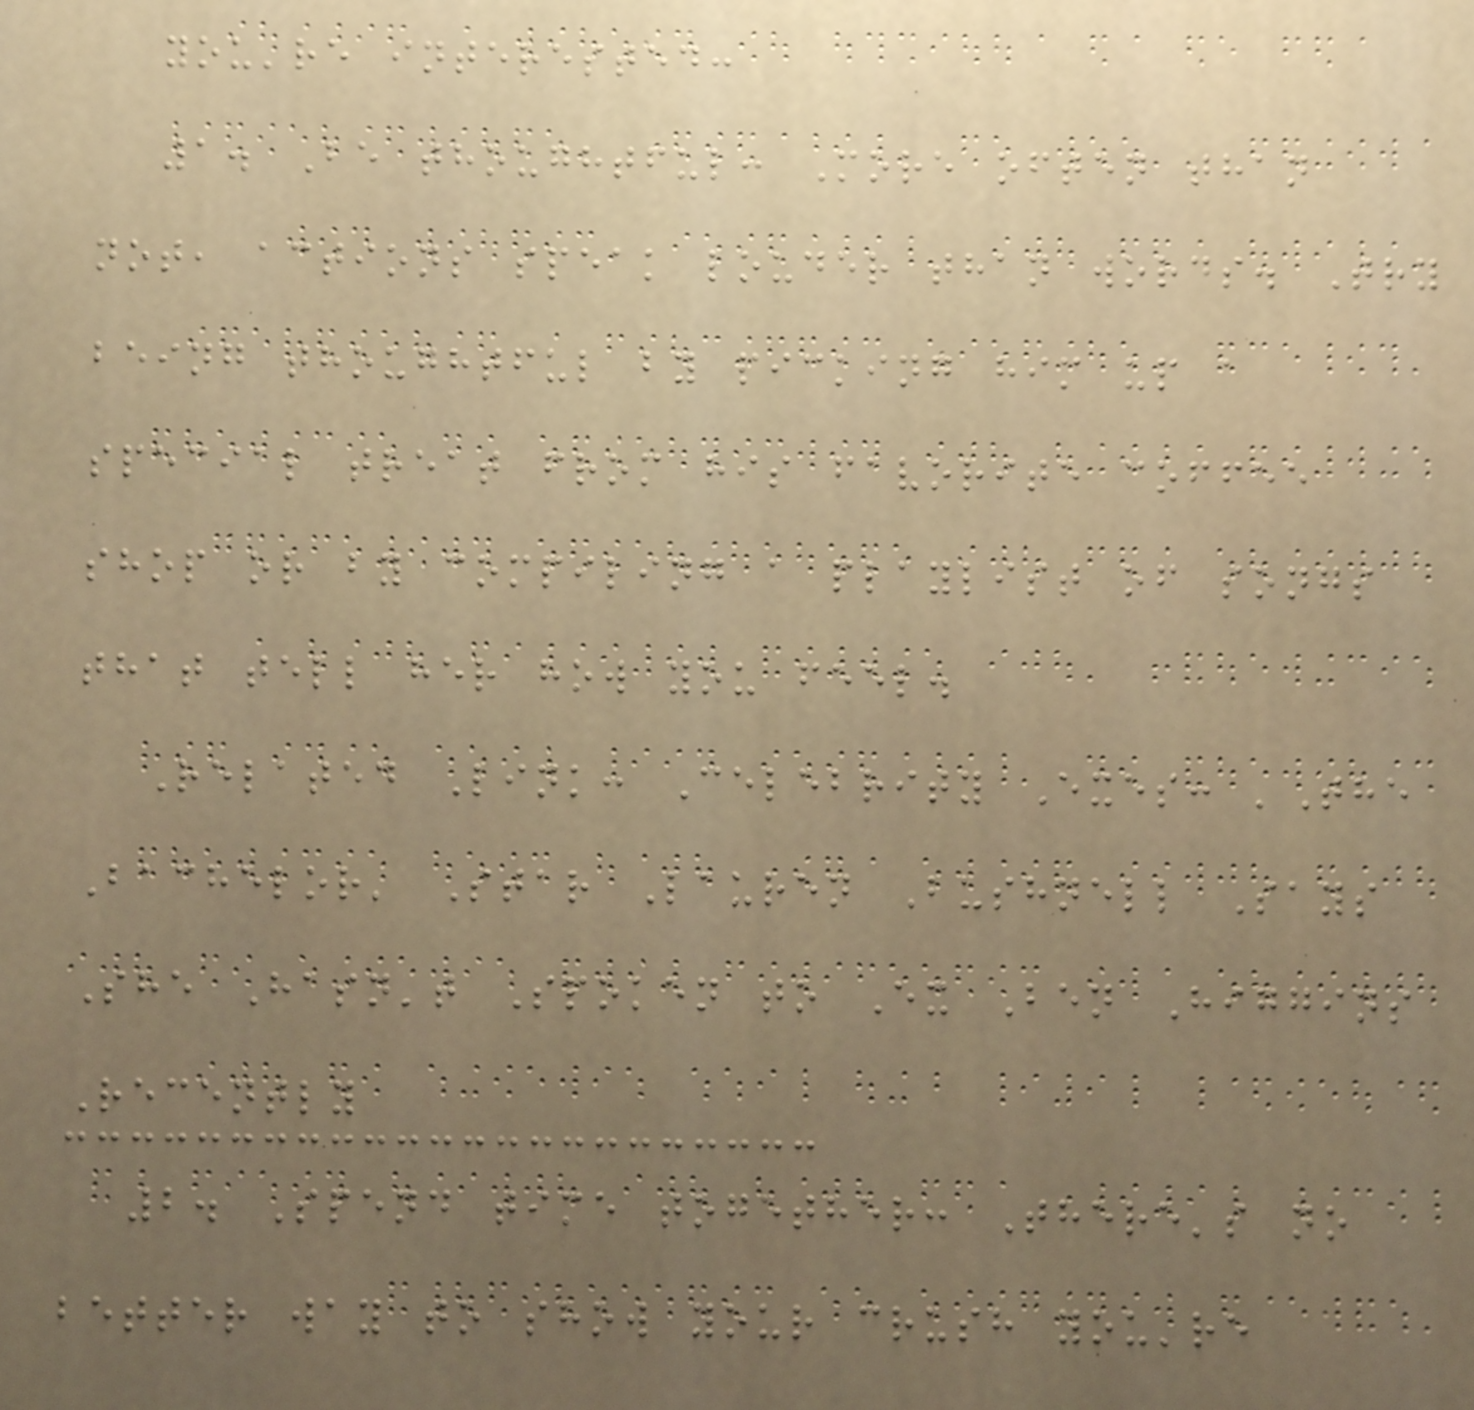you're interested:
1. Be thoughtful: More often than
not, actions speak louder than words. Try
being thoughtful by picking him up a
special treat from his favorite coffee
shop or by compiling a playlist of songs
that tell her how you feel.
Related Link: Celebrity Exes: 'The
Bachelor' Star Lauren Bushnell Says
She Hasn't Spoken to Ex Ben Higgins
Recently
2. Spend time together: There's no
better way to show your crush you're
